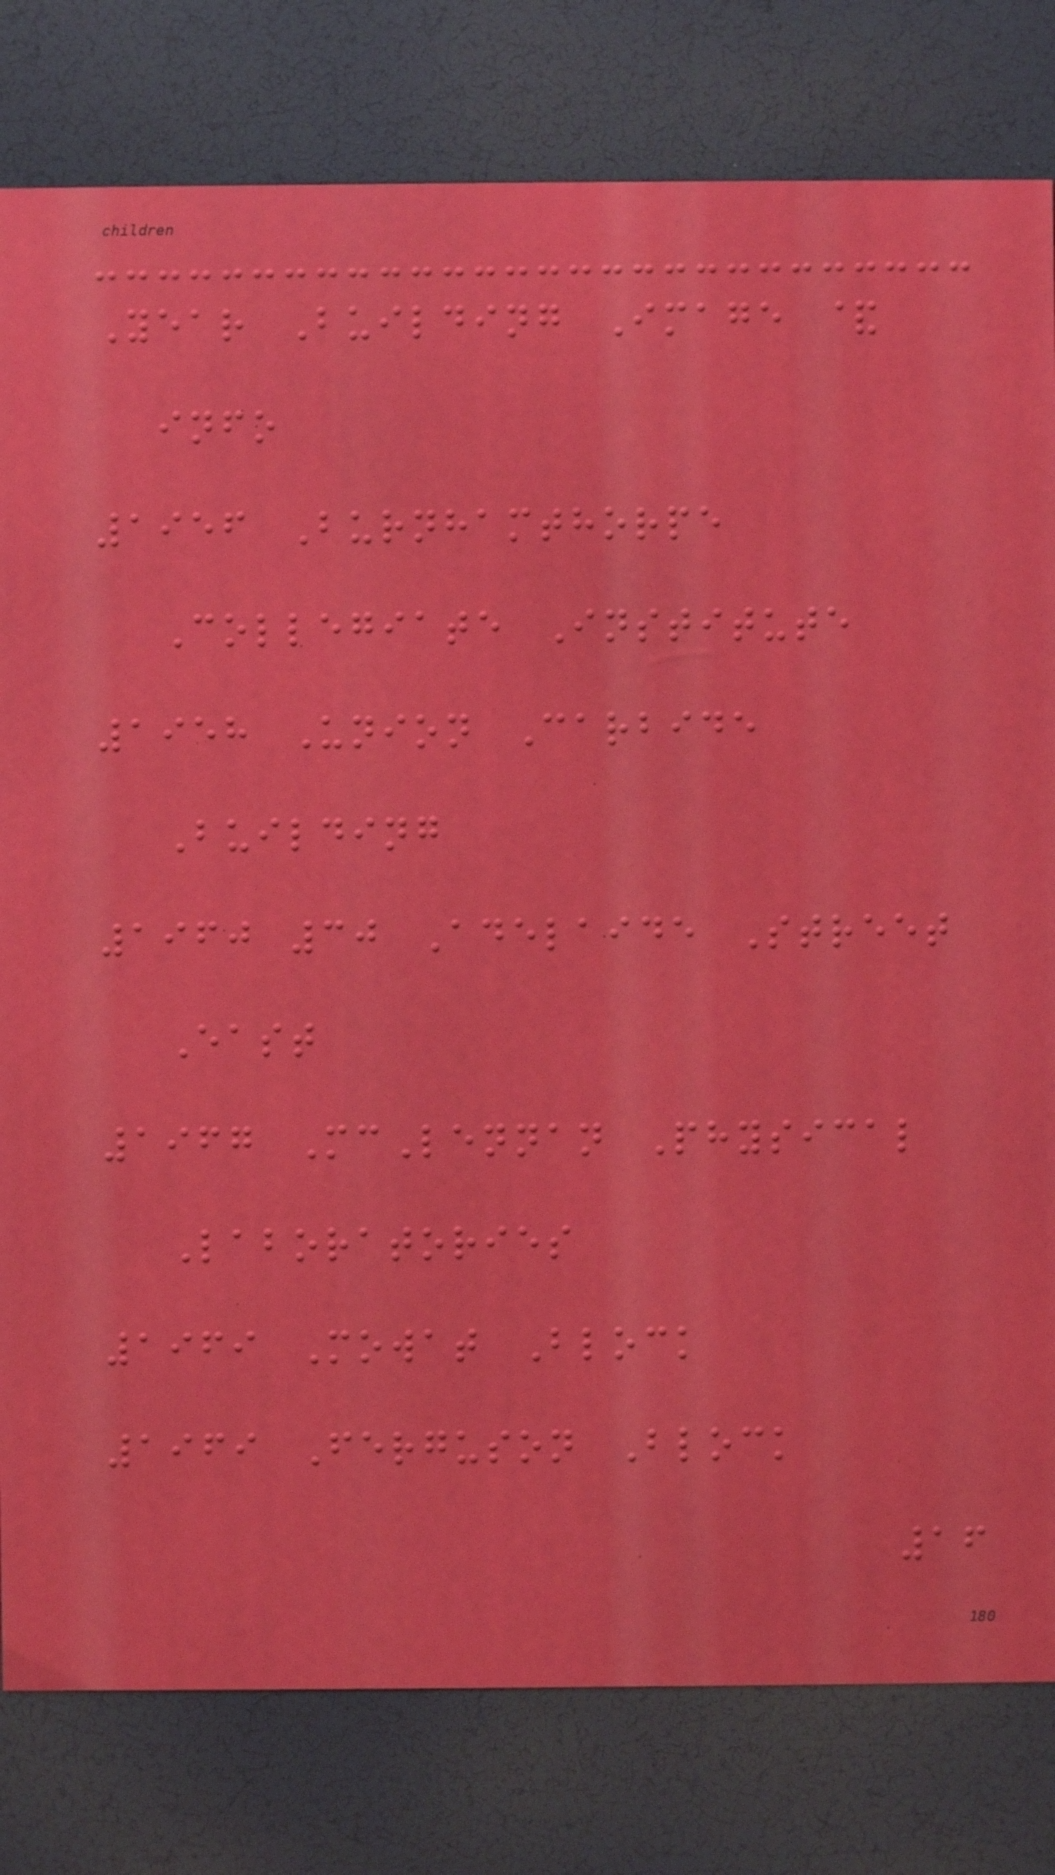Year Building Image &
info
1956 Burnhamthorpe
Collegiate Institute
1958 Union Carbide
Building
1960 30 Adelaide Street
East
1967 McLennan Physical
Laboratories
1969 Mowat Block
1969 Ferguson Block
16
